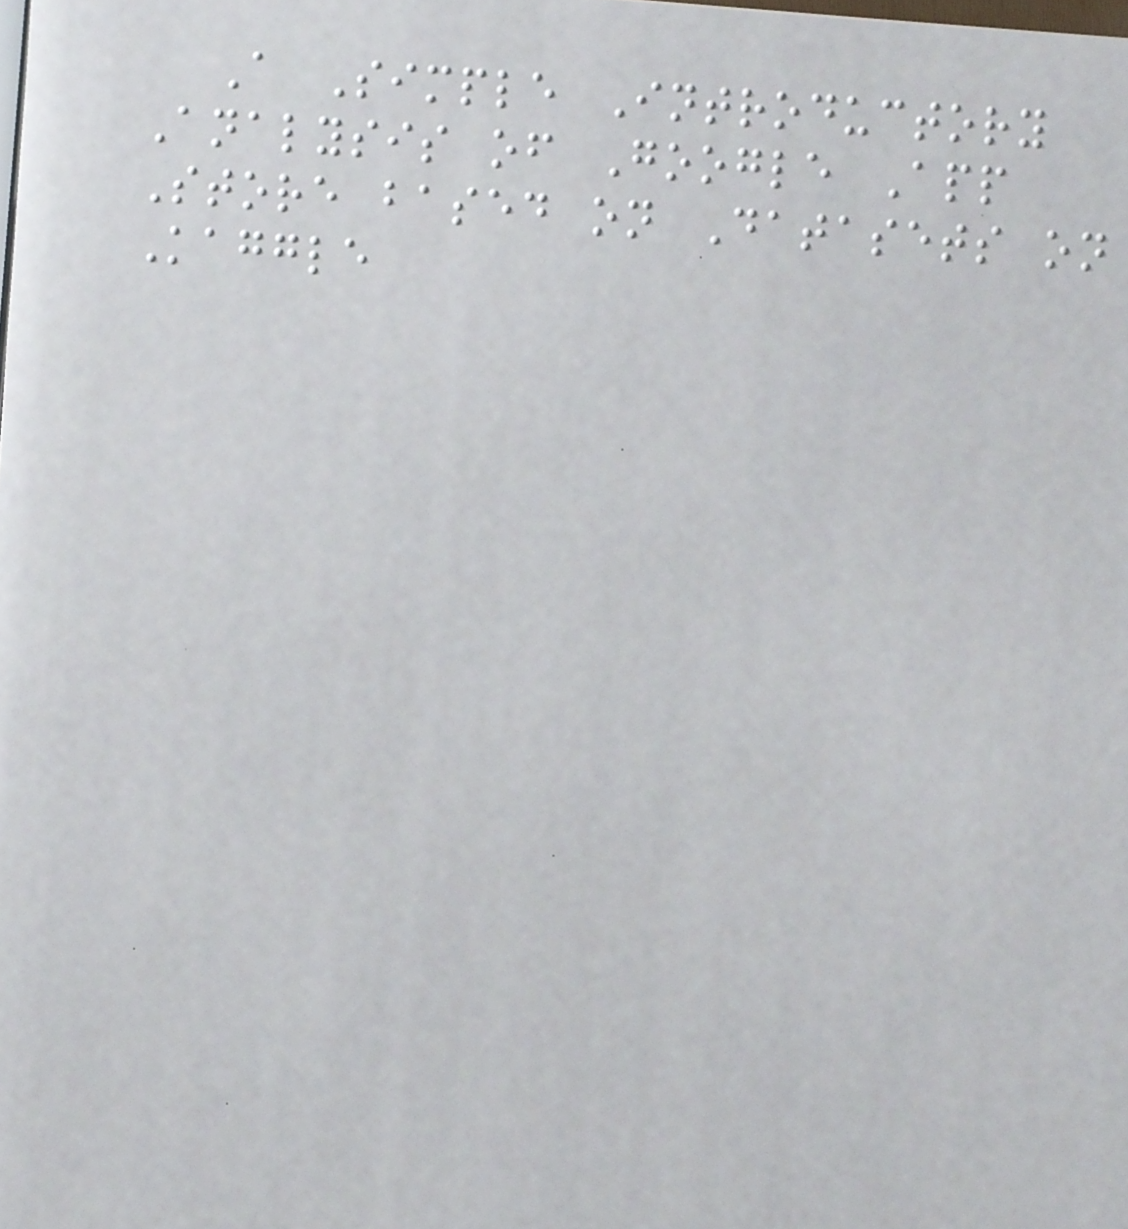A Simple Introductory
Analysis of Google App
Store based on Datasets on
Kaggle
